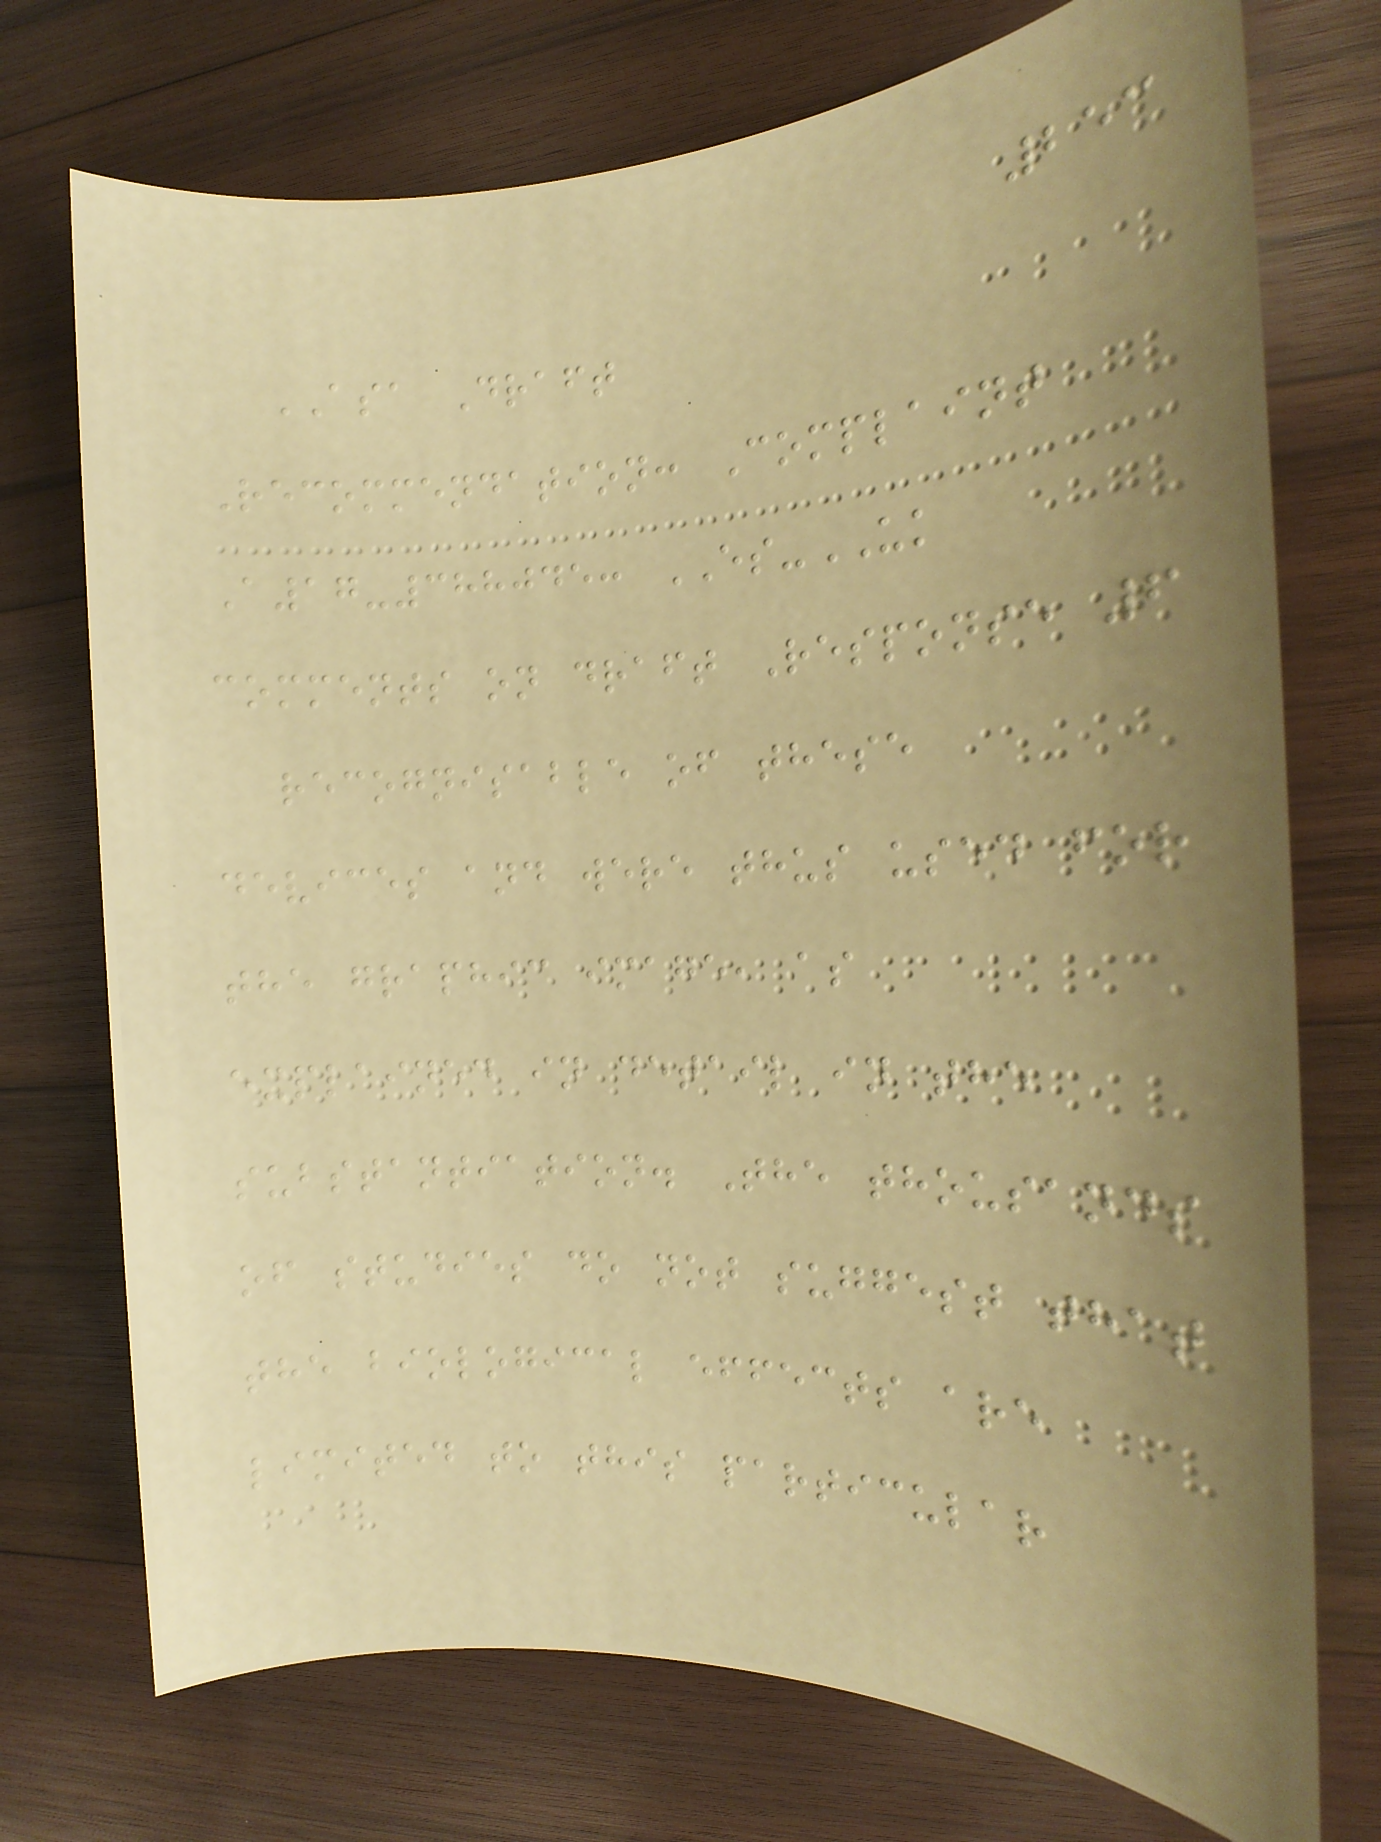253
ASA Draft
Recommendation: Complaint
A17-388045: ES-UK
comments on draft Response 6
recognisable of these
devices and were thus used for
the graphic image, as
explained in detail in the
substantiation. The thousands
of studies do not suggest that
the biological effects are
limited to this particular
